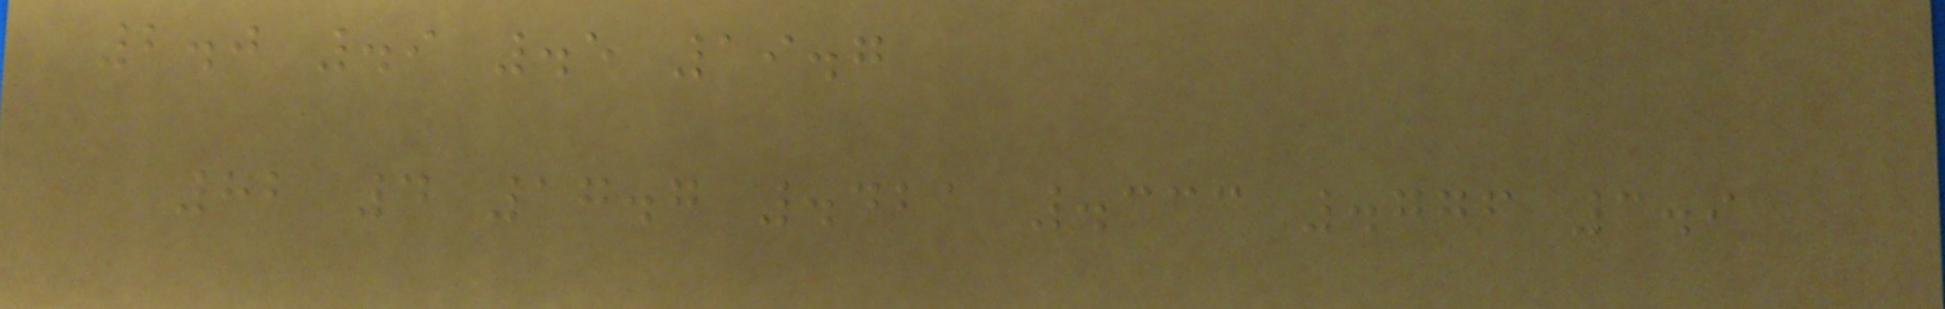2.0 .9 .5 19.7
82 4 17.7 .421 .333 .776 3.9
